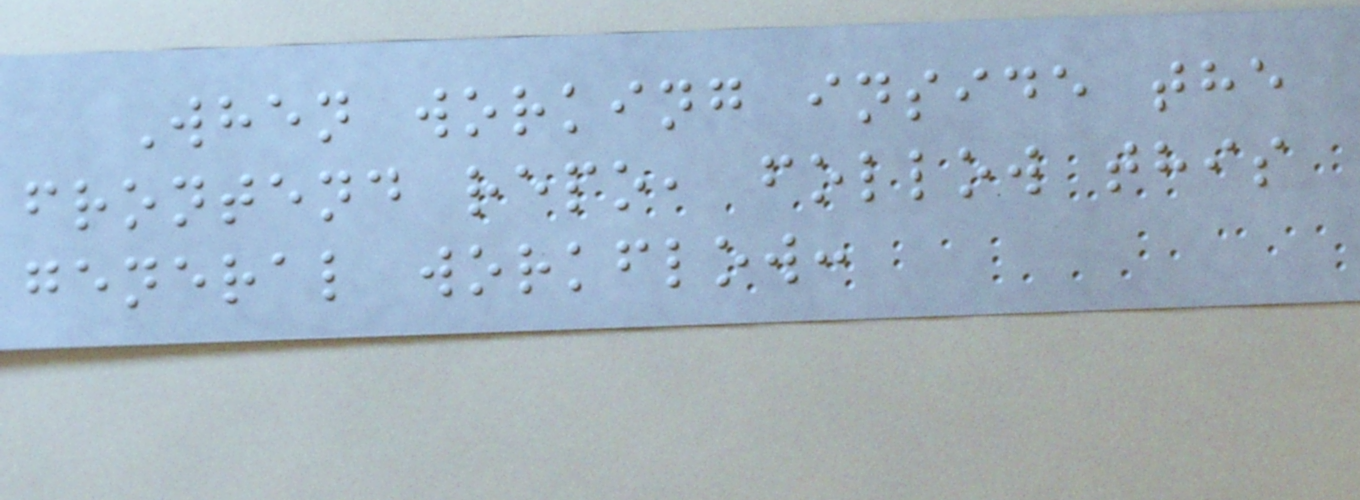When working inside the
frontend repo, follow this
general workflow:
